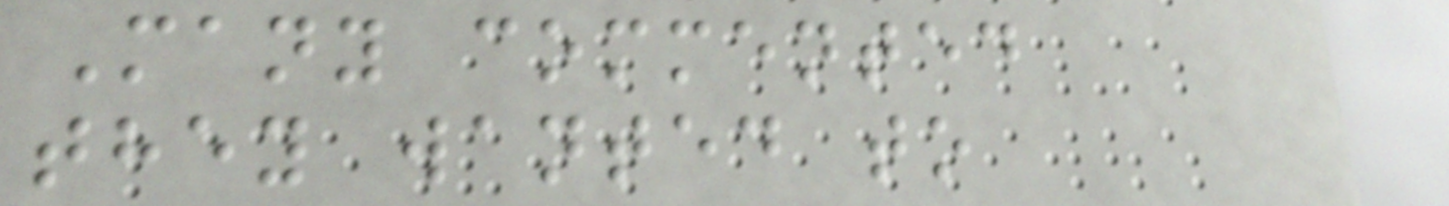Many commented
they wanted to
